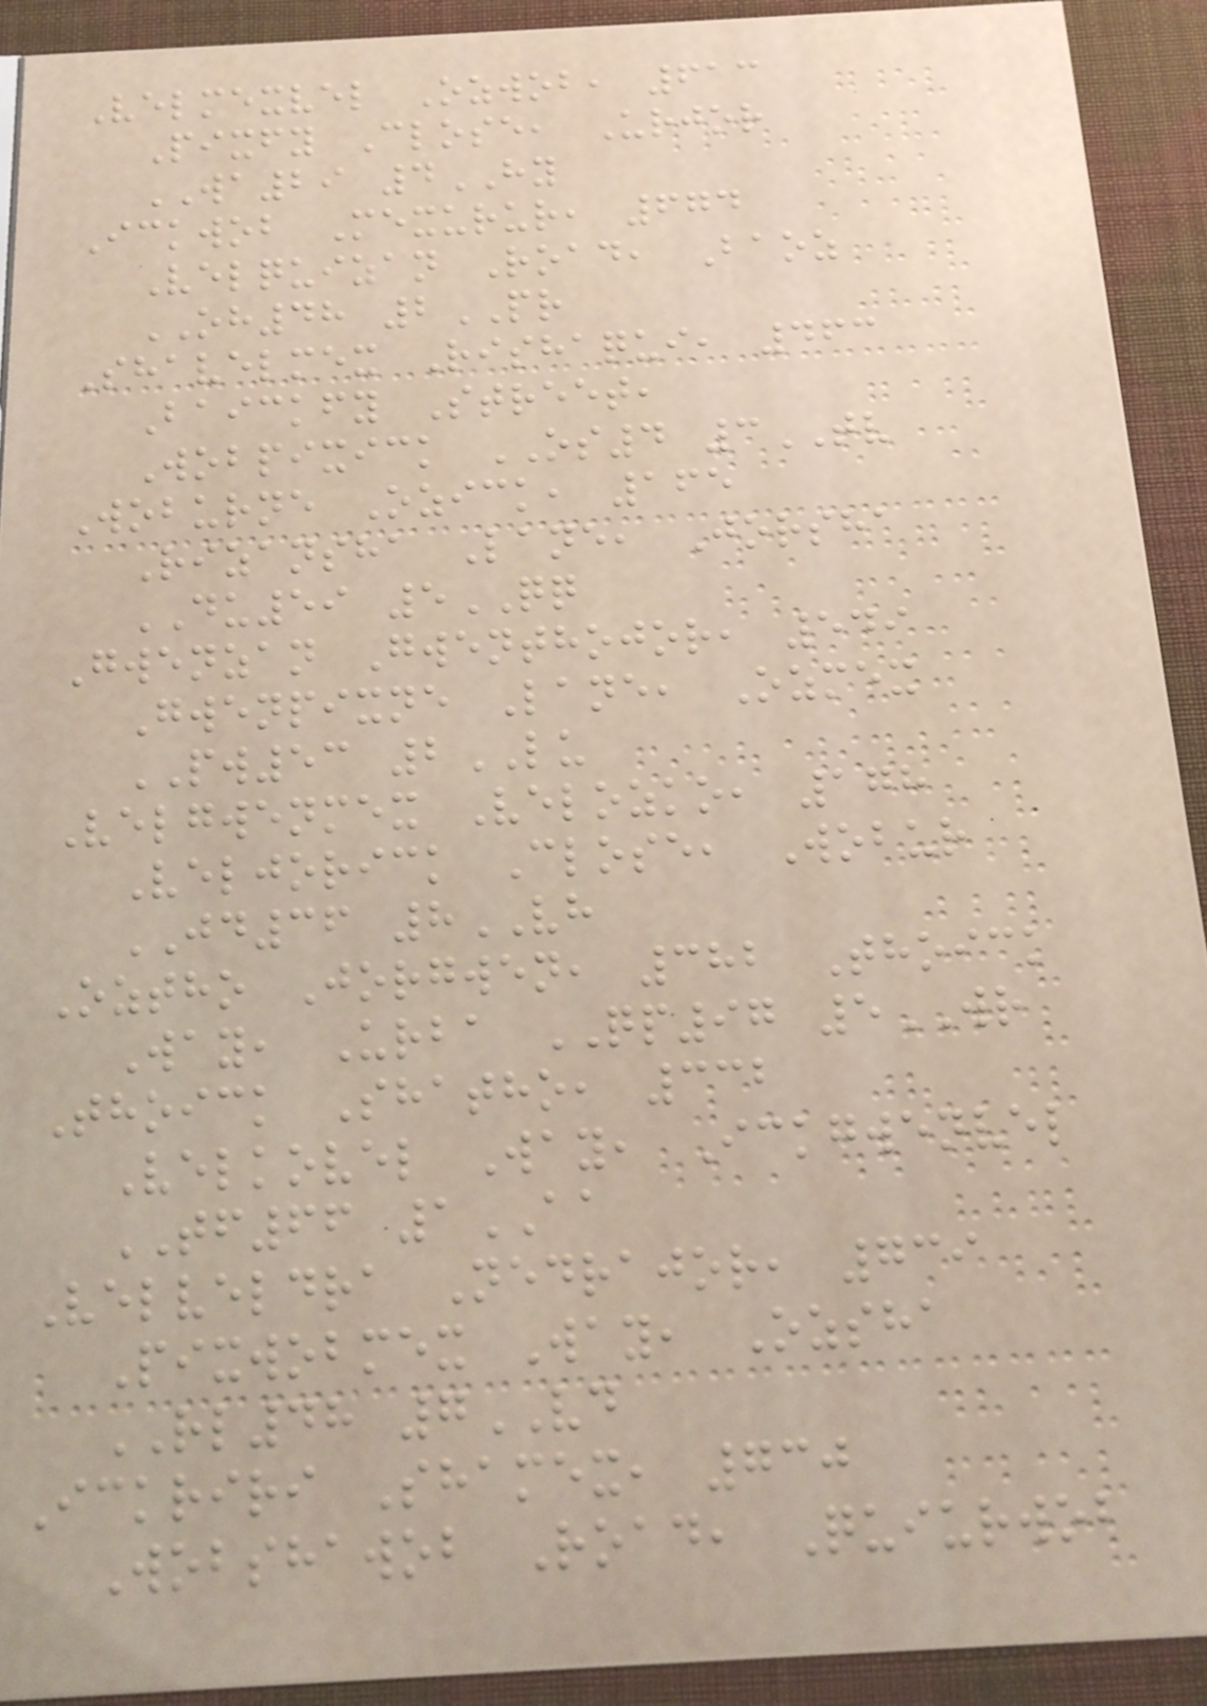Velmexvel Ozwob, 613
Pixfy Close, Urjor
WA29 4HY
Ickwob Mexurur, 674
Velquizan Road, Baoz
OH48 2PR
Shavelmex Rishaqui, 463
Baickfy Street,
Wobpixick OS4 3TV
Woburne Ozick, 165
Rizansha Lane, Jorsha
DU59 5QQ
Gwenzan Gwenthojor, 549
Gwenpixne Lane, Ozmex
PW53 2LU
Velgwenmex Velozko, 178
Veljorick Close, Wobur
JD36 8VH
Oztho Jorgwen, 382 Thoick
Way, Urba QP97 5WR
Thoick Shatho, 332
Velkovel Way, Ickgwenvel
TF66 1AA
Velveldra Nedrajor, 739
Pixwobmex Way, Ozsha
RL48 7VD
Ickriri Shamex, 730
Wobshawob Road, Quiurwob
